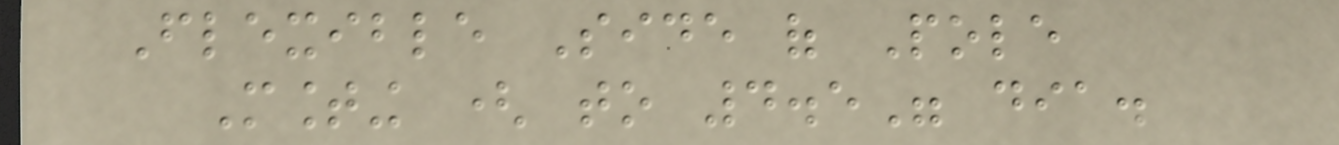Flexible Side of Pole
Mounting ( to 4.5" dia.
